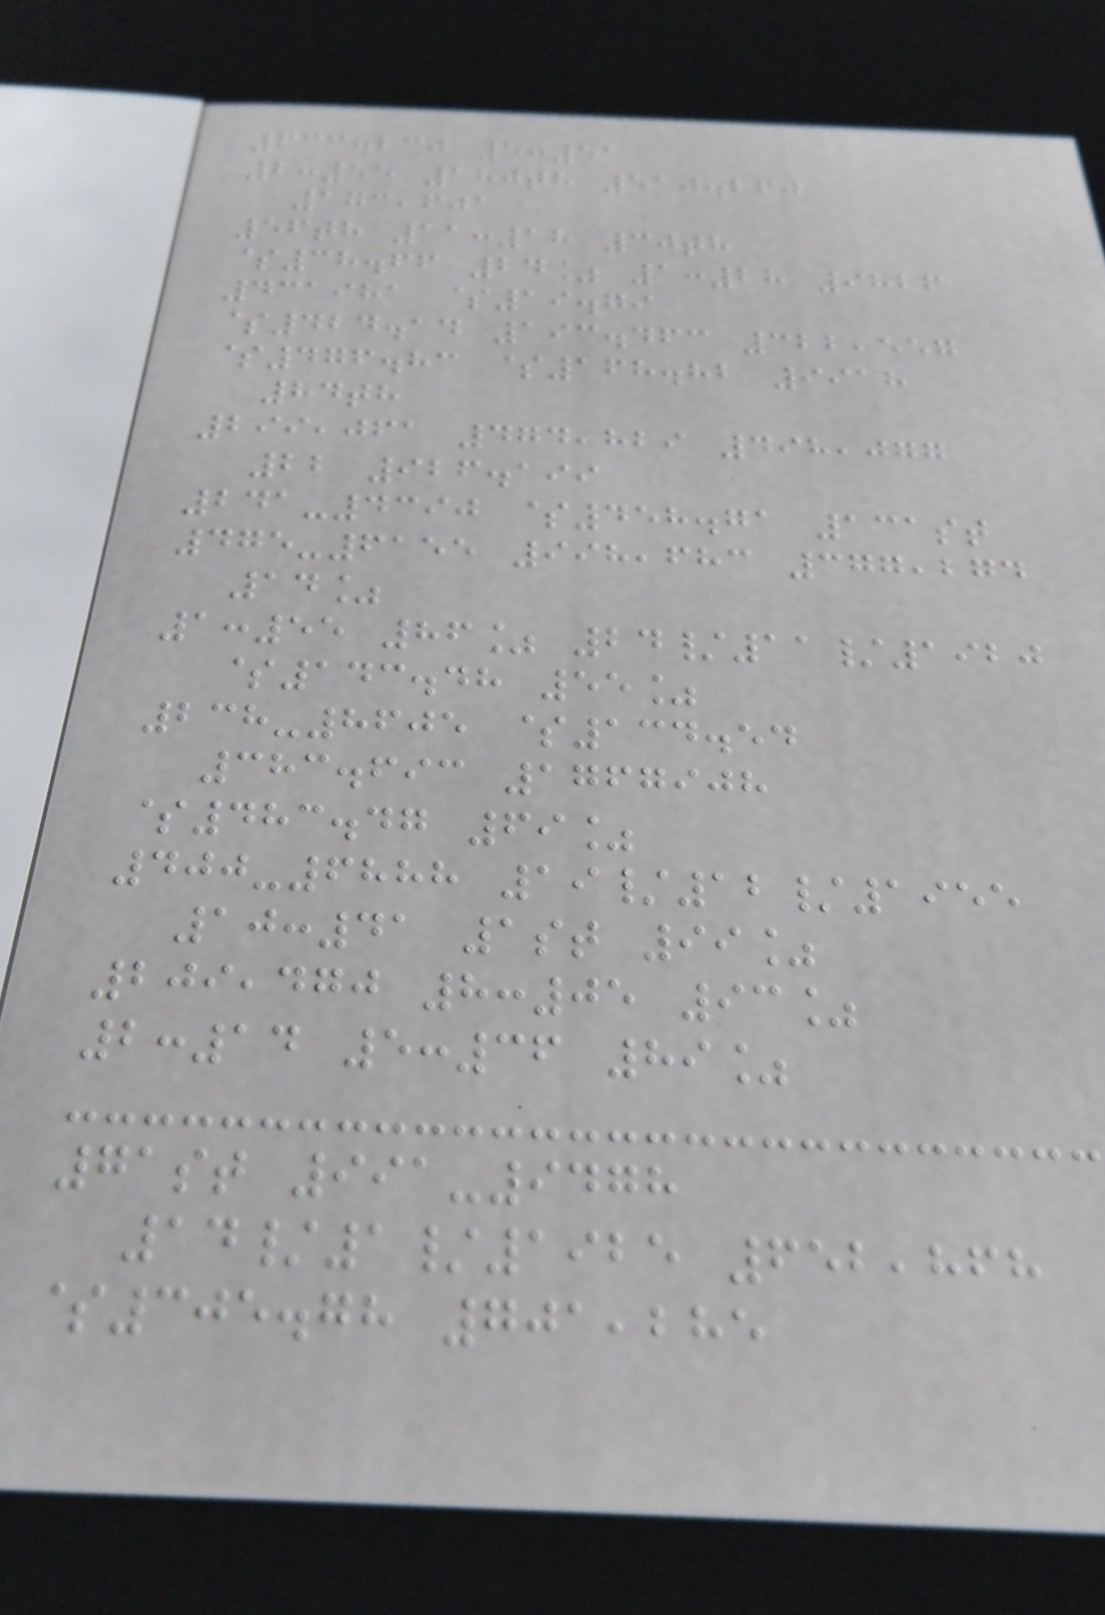633.230 5:51
2:55 180th 510.260
173,601
56th 11:18 30th
$38.66 24% 1:28 9826
431981 $19.79
$424.14 193.463 322,557
$476.83 $168.82 9918
84th
299,061 474,829 498,077
22 926.199
241-4390 $458.71 131st
475-6155 998,683 377,274
14%
1:55 86% 24/11/1920
$143.48 55%
238-8605 $134.54
383.693 1767908
$483.47 69%
400-6888 19/12/1955
10:41 1st 99%
209,470 8:05 93%
2:14 5:36 89%
71st 991-9478
14/1/1925 652,868
$305.78 701,285
